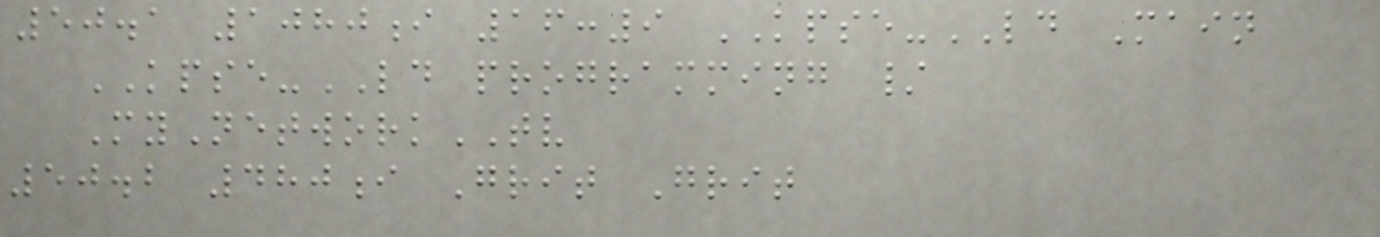50.1 1080i 16:9 KPSE-LD Main
KPSE-LD programming /
MyNetworkTV
50.2 480i Grit Grit
